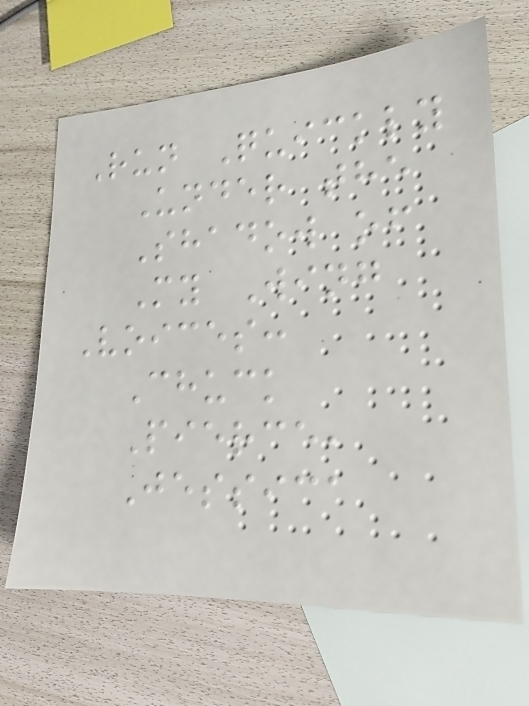Run Quickly
Under the
Shadow of
My Wing
Voices:
Chuck
Pierce,
Jessica
